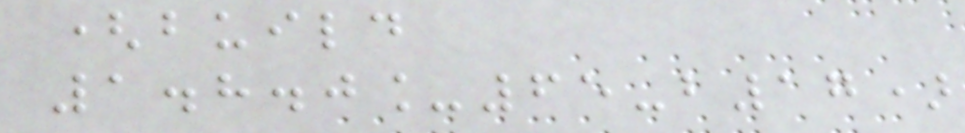(build
1.8.0_65-b17)
